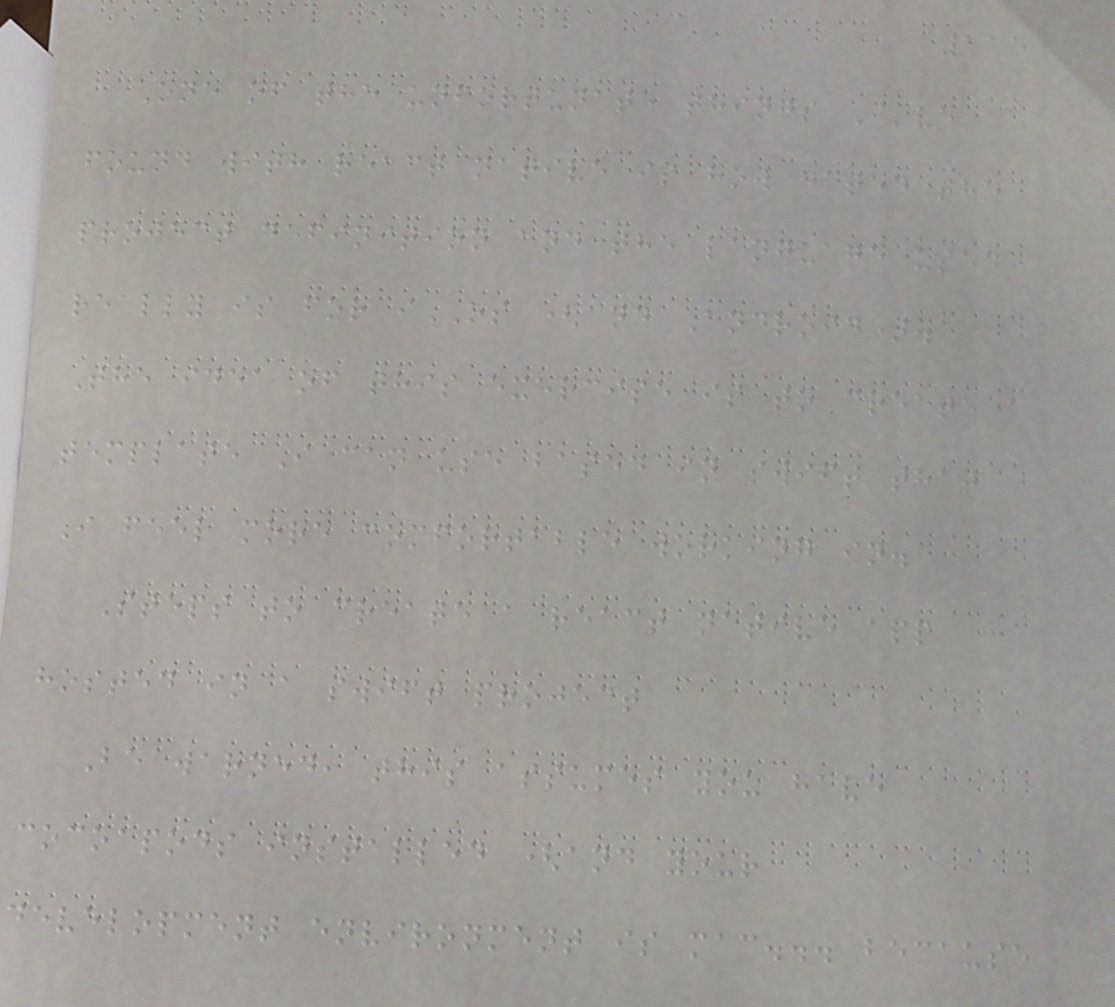115
One of the unfortunate things I've
found with react native is how dated the
project definition and the language used
really is for iOS (and Android).
The idea of this exercise is to create a
template I can use based in swift that
I feel more comfortable working in.
Steps to create a react native app
hosted in a swift project
Be warned, this assumes you have
cocoapods installed (and your
development environment is mac... because
